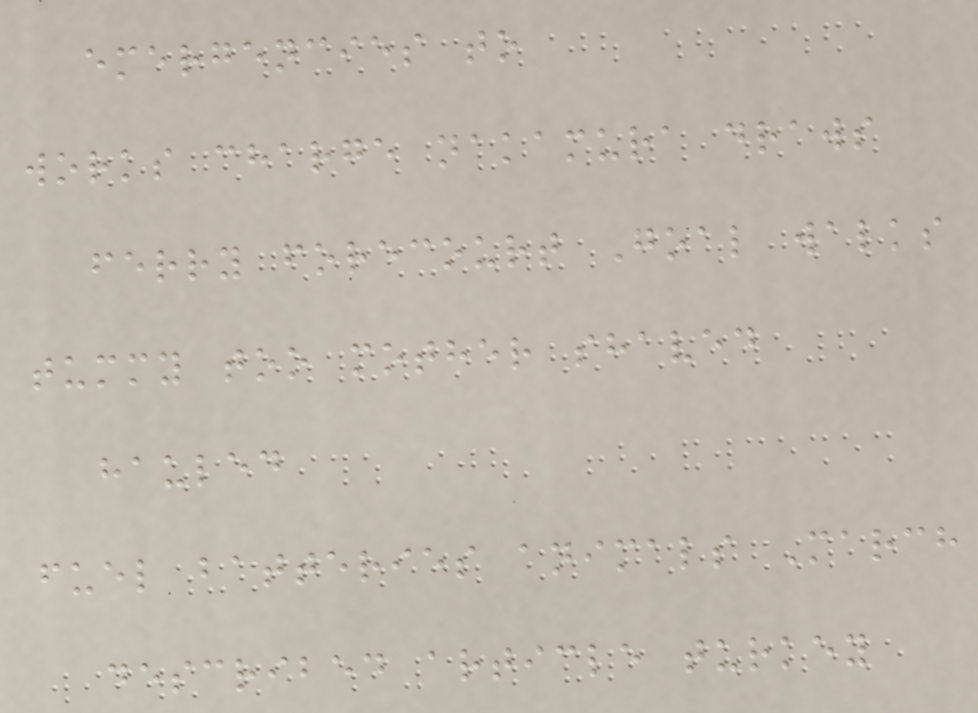emergencies to
works charge nakamura draws
ferry forecourt Goal walks
tummy too mother shaved
hauled
fuel batteries animals March
described article turkey
